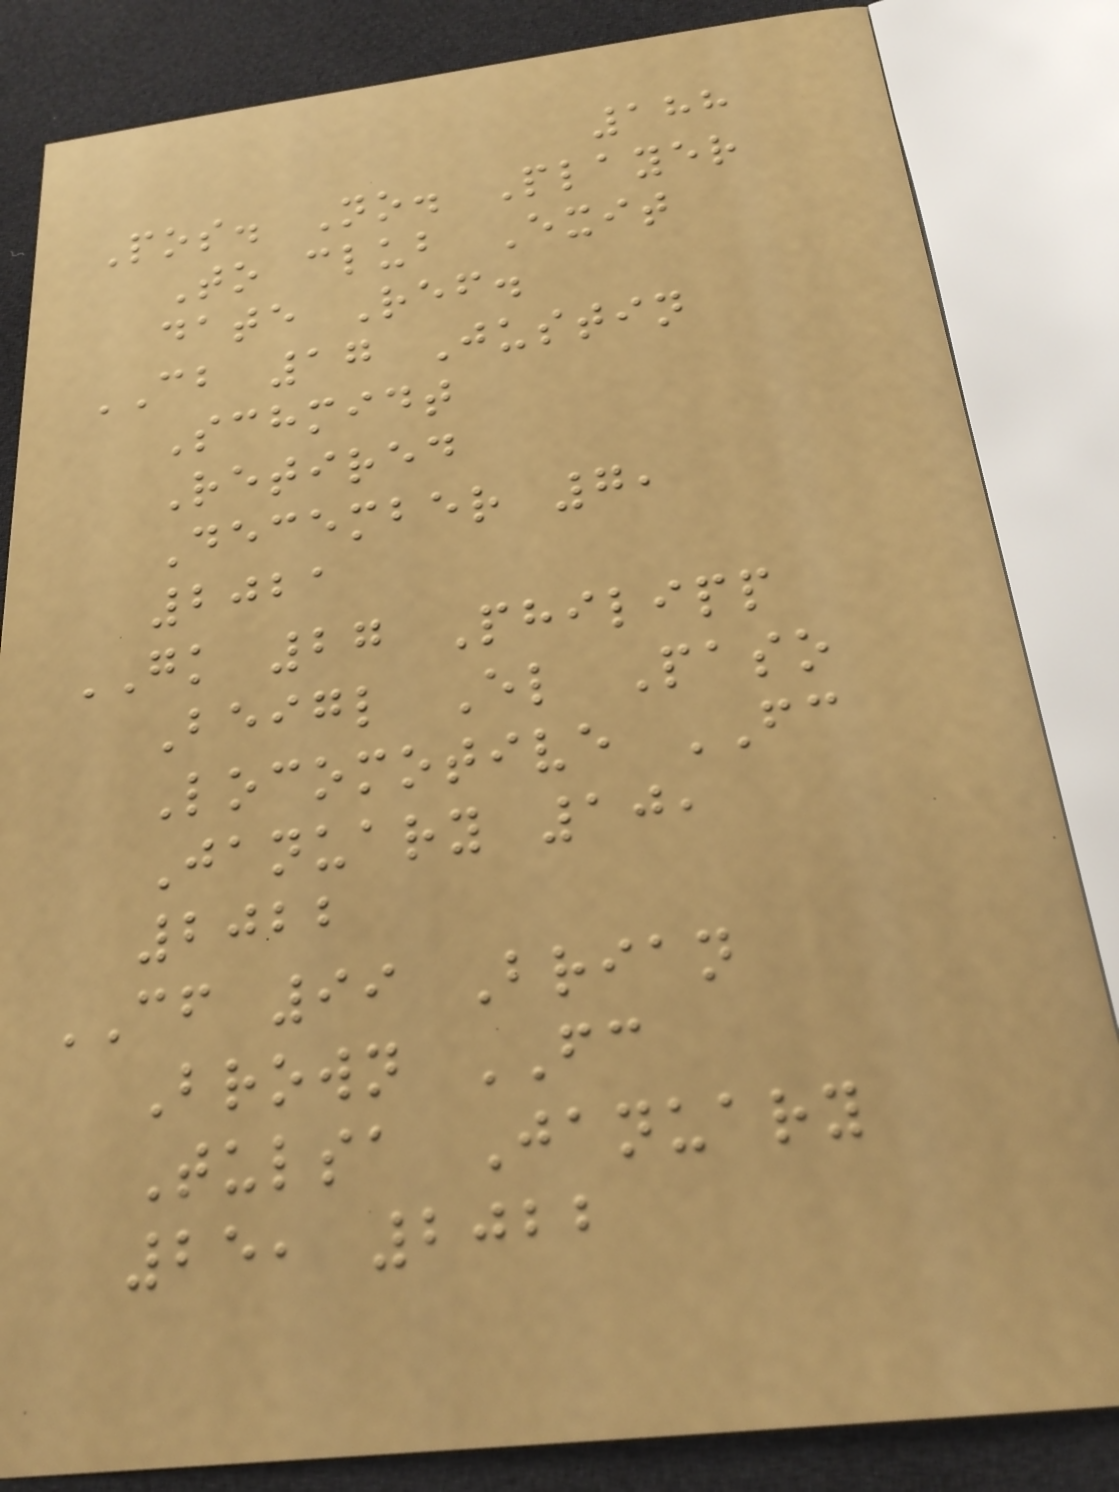188
Pos. No. Player
To club Exit
date Ref.
CB 17 Justin
Schmidt
Retired
December 7,
2021
GK 27 Philipp
Beigl El Paso
Locomotive FC
January 10,
2022
CF 99 Brian
Brown FC
Tulsa January
25, 2022
